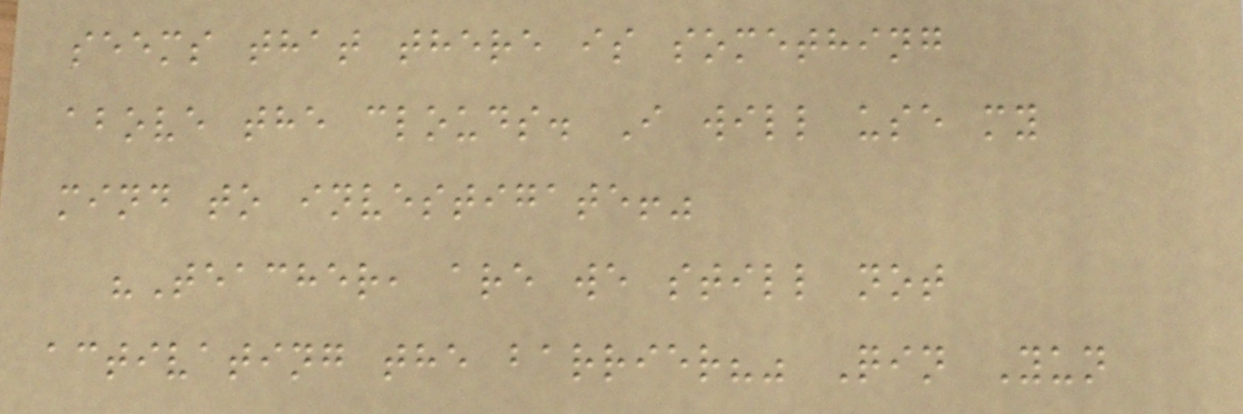seems that there is something
above the clouds. I will use my
mind to investigate!"
"Teacher, are we still not
activating the barrier?" Qin Yun
